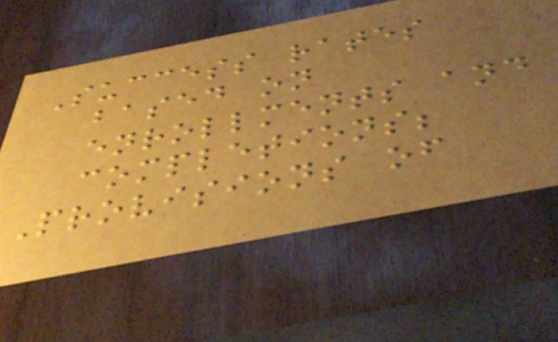Success rates
based on
enrollments and
completions;
Provisions of
